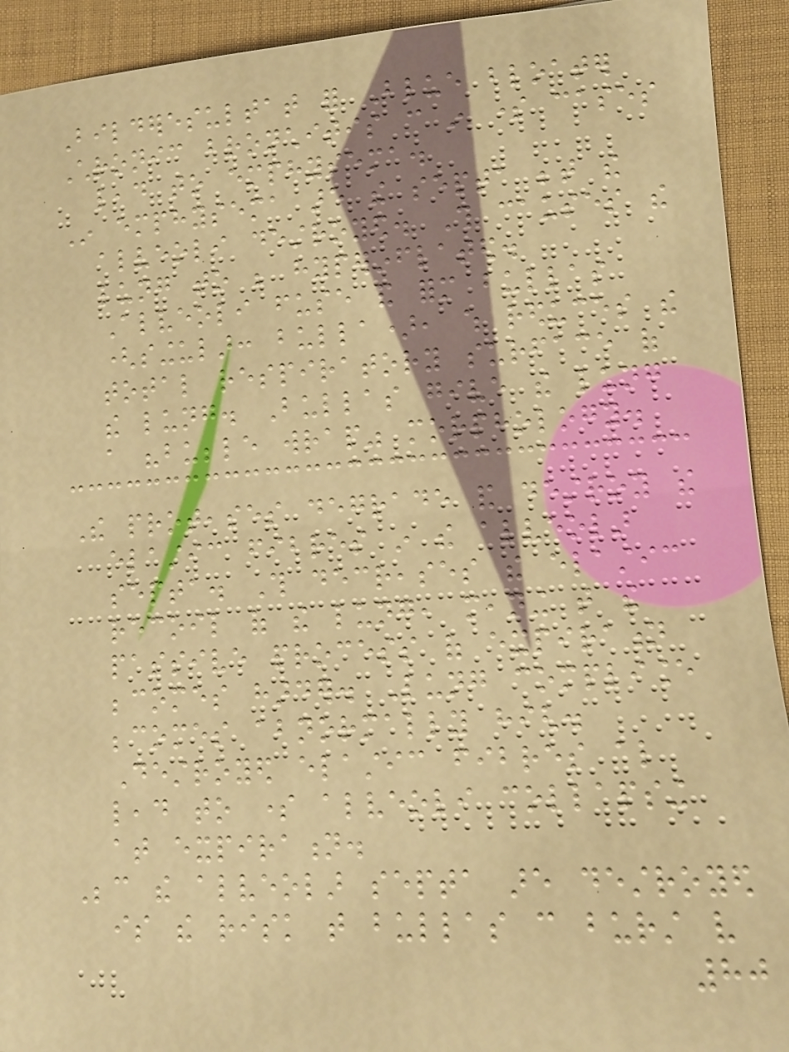Bilderesultat for Blue bloater
Chronic bronchitis can in some cases
lead to emphysema.
In emphysema are the septa between the
alveoli destroyed. This causes the
lung to be hyperinflated.
Alveoli fuse and form bullas
(singular: bulla), which reduces the
total respiratory surface of
the lung. Bullas give the lung
a "bubble wrap" morphology.
The proteases degrade and destroy the
elastic fibres in the alveolar
septa. This decreases the elastic
recoil of the lung, meaning that the
passive process of expiration
becomes harder. Lung compliance
becomes abnormally high.
Destroyed elastic fibres also
lead to some alveoli collapsing
at expiration.
Because the alveolar septa are destroyed
is the risk that bullas can burst very
80
